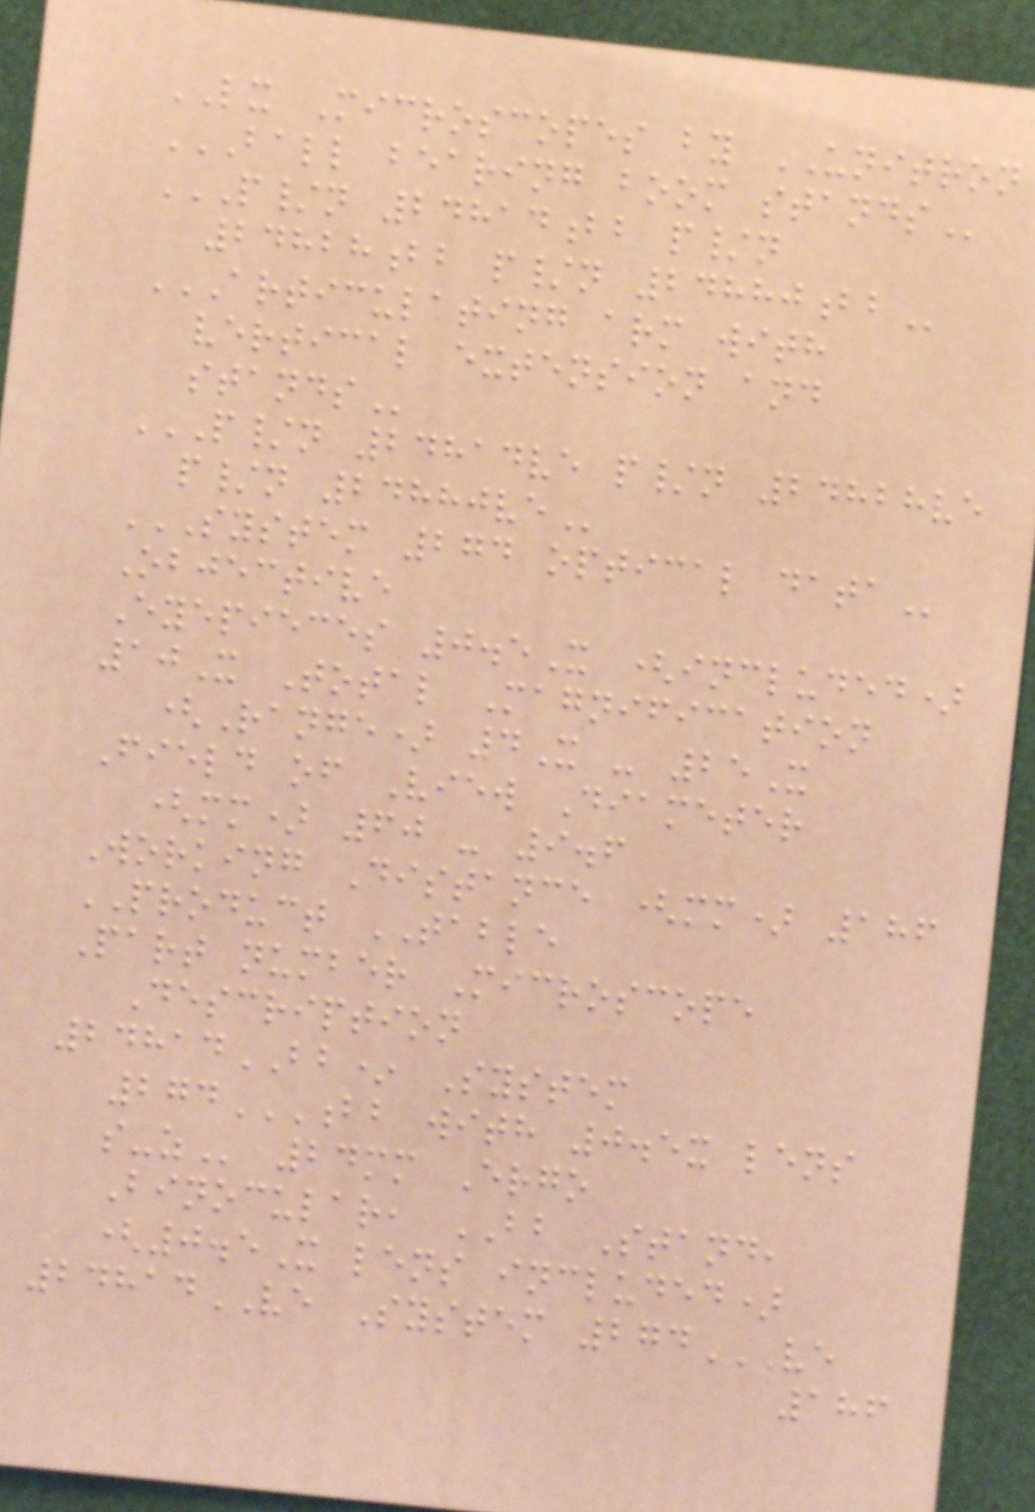LX Microscopes by UNITRON
BALL BEARING BOOM STANDS
P/N 24814BB P/N
24828BB P/N 24880BB
ARTICULATING ARM WITH
VERTICAL EXTENSION AND
STANDS
P/N 24814VE P/N 24828VE
P/N 24880VE
SYSTEM 274 OPTICAL DATA
Objective
Eyepieces 0.5X (included)
10X Total Magnification
(Range) 4X - 25X
Field of View Diameter
(mm) 60 - 9.6
Working Distance (mm) 186
PRODUCT TABLE
Part number Microscope
Description
24814BB* System
274BB WITH 0.5X LENS
S-Z 24mm Ergo
Binocular, BB Stand,
(0.5X lens included)
24814VE System 274VE
186
